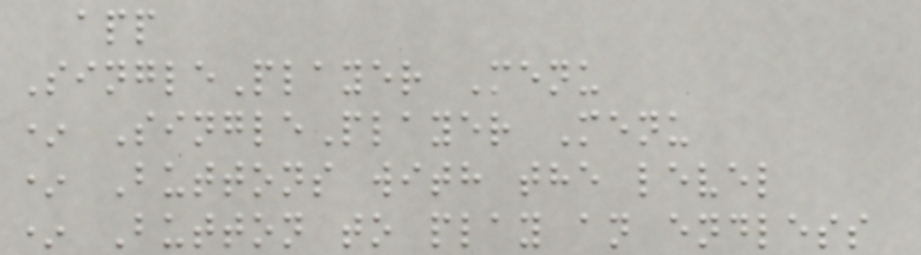app
SinglePlayer Menu
* SinglePlayer Menu
* Buttons with the level
* Button to play an endless
